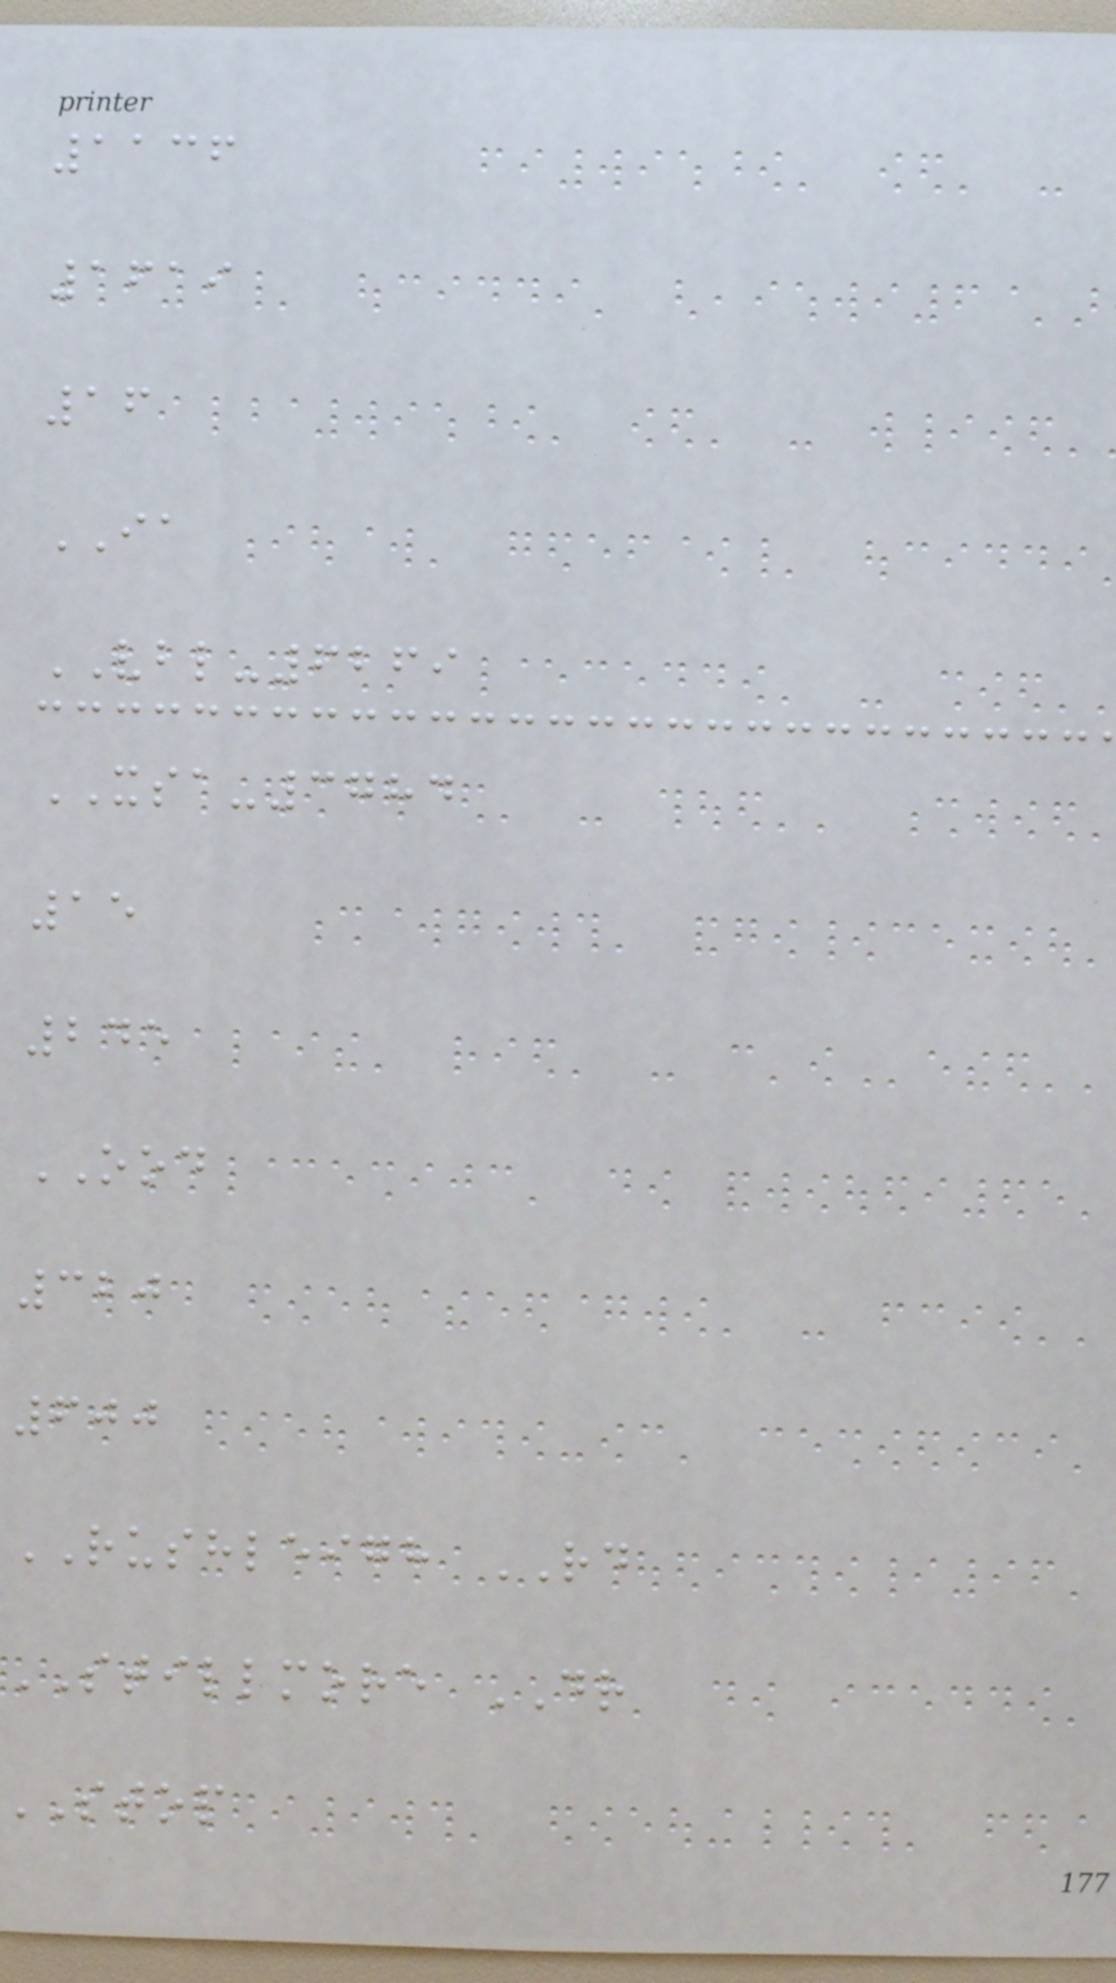1136
1619
16
IA
VBL-6269
XSA-3784
15
245
OOD
320
600
RUSHLEIGH RD
STILLMORE DR
stop
